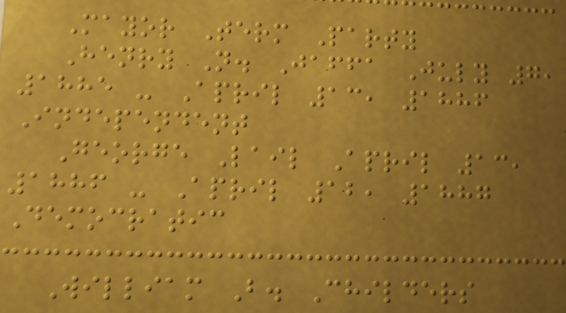Mayor Term Party
Henry N. Jaffa July 7,
1885 - April 13, 1886
Independent
George Lail April 13,
1886 - April 12, 1887
Democratic
William B. Childers
